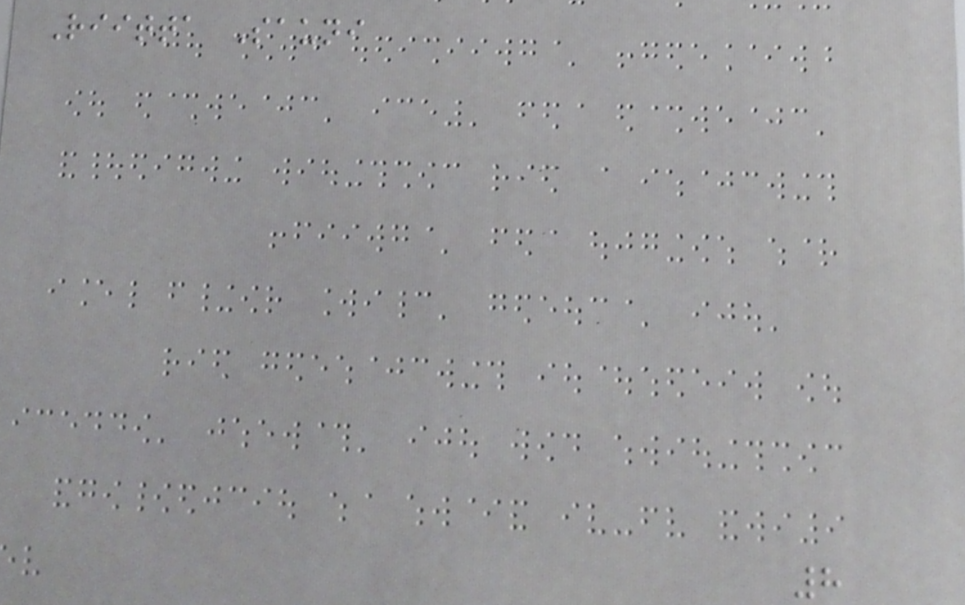Riitta Sauni
8
